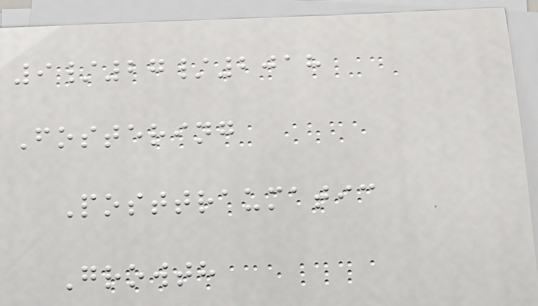9/27/2018
Fostering
Posttraumatic
Growth
